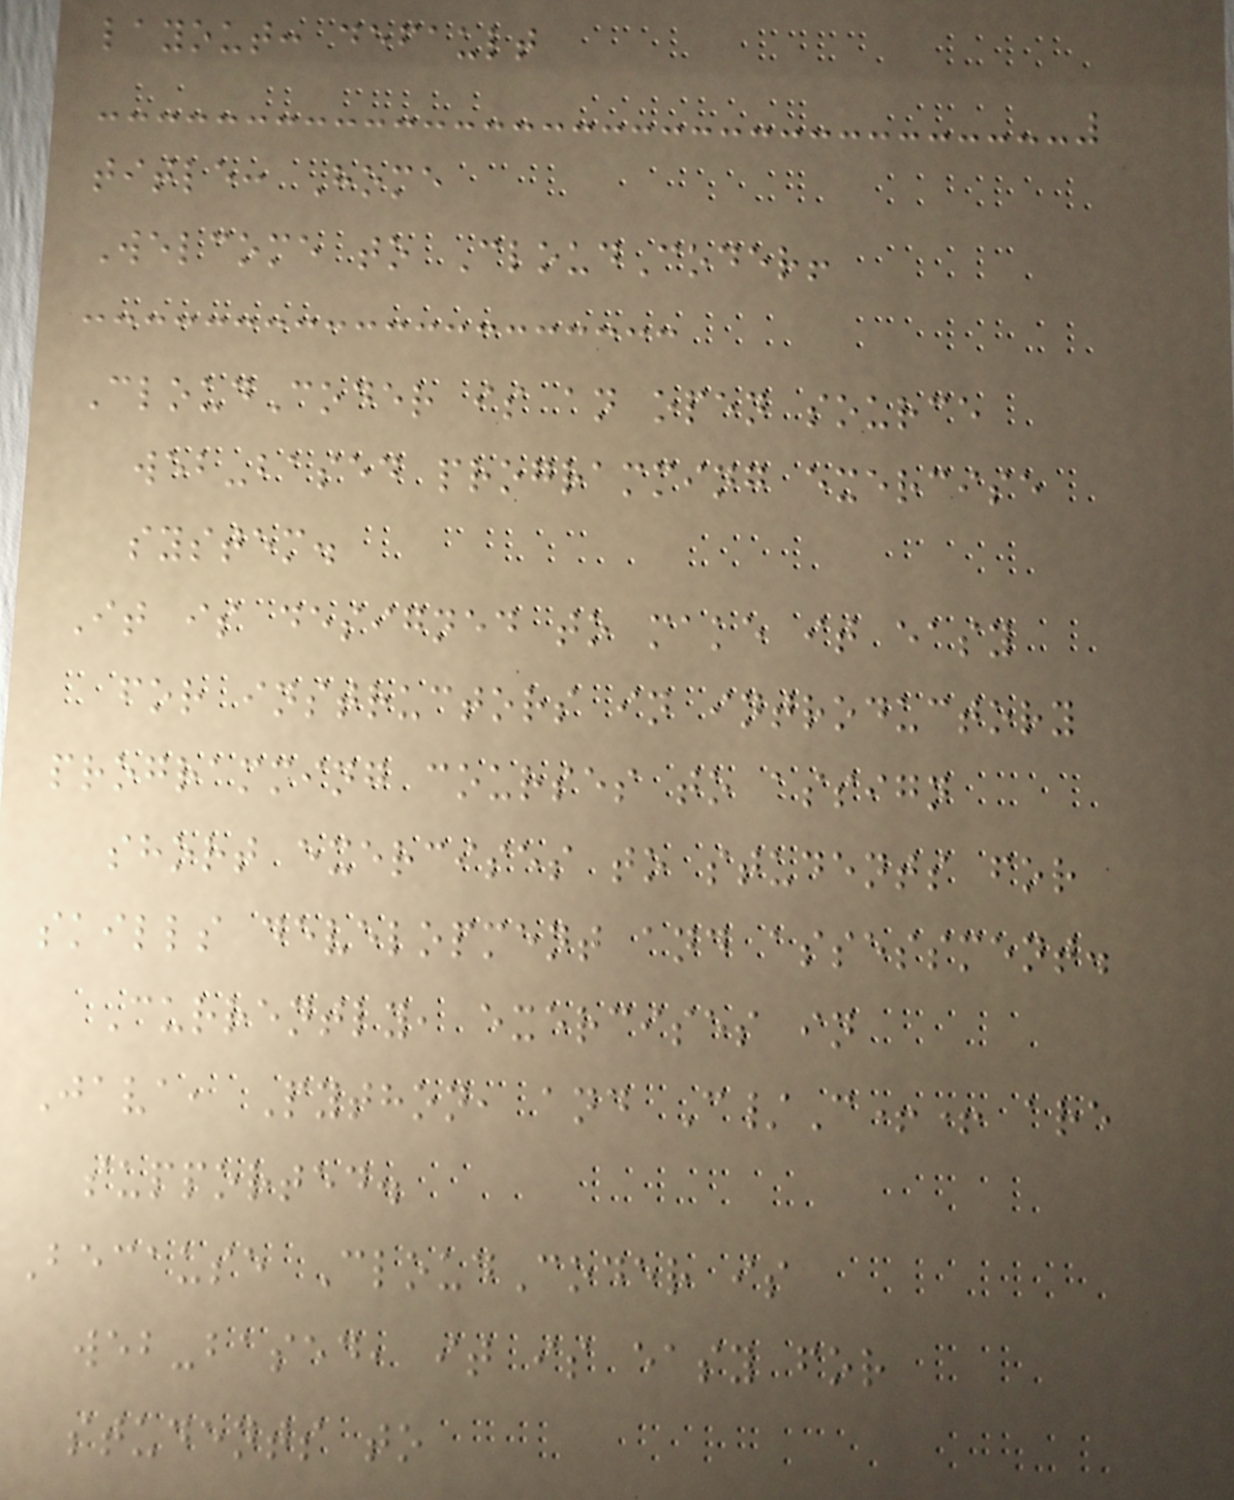layout: default
title: Home
Welcome to CloudCoder!
CloudCoder is an open source
web-based programming exercise
system.
It is designed to make it easy
for instructors in introductory
programming courses to assign
short exercises to students for
skills development and assessment.
Currently, exercises in
Java, Python, and C/C++ are
supported.
Because CloudCoder is
web-based, it is easy for
students to
